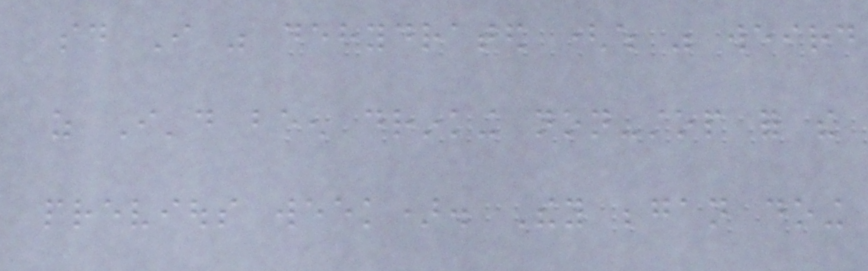said I was dehydrated (which was weird
as I'd been drinking non-stop for the
previous week). They began doing
